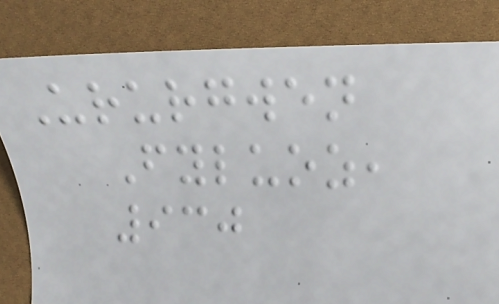Ururgwen
Fyluoz,
930
